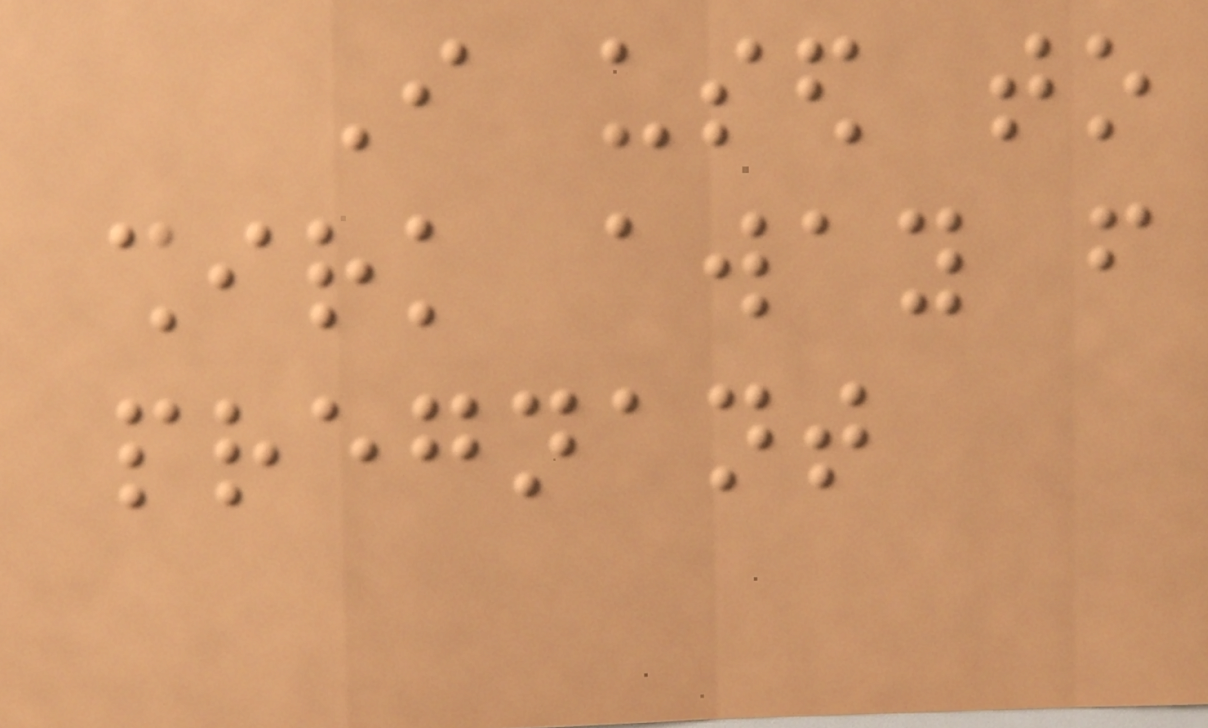I used to
shirk away from
pregnant
